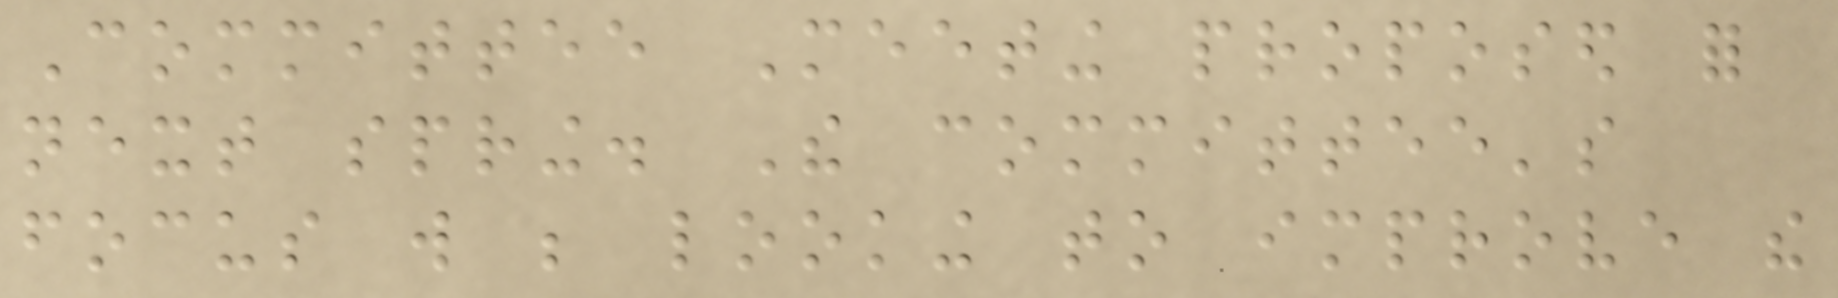Committee Meeting proposed for
next spring. The committee's
focus will be looking to improve the
